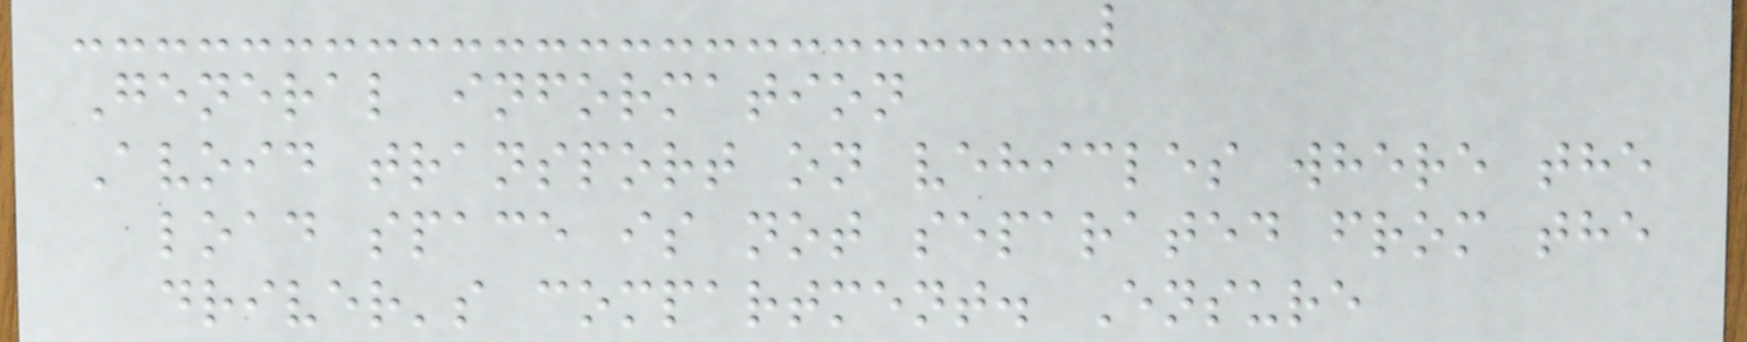General information
Avoid transport on vehicles where the
load space is not separated from the
driver's compartment. Ensure
